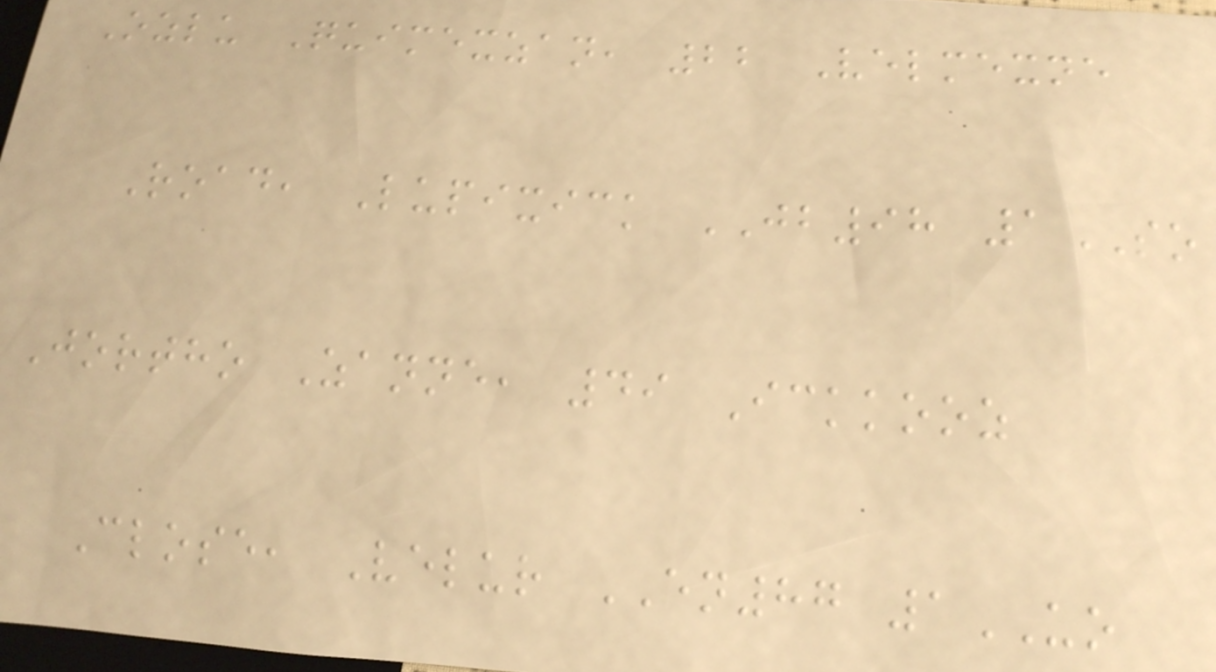Ozlu Quimexzan, 22 Velmexne
Road, Lupixick JB98 1SO
Jortho Zanne, 49 Ickkooz
Close, Velur EN87 1UO
